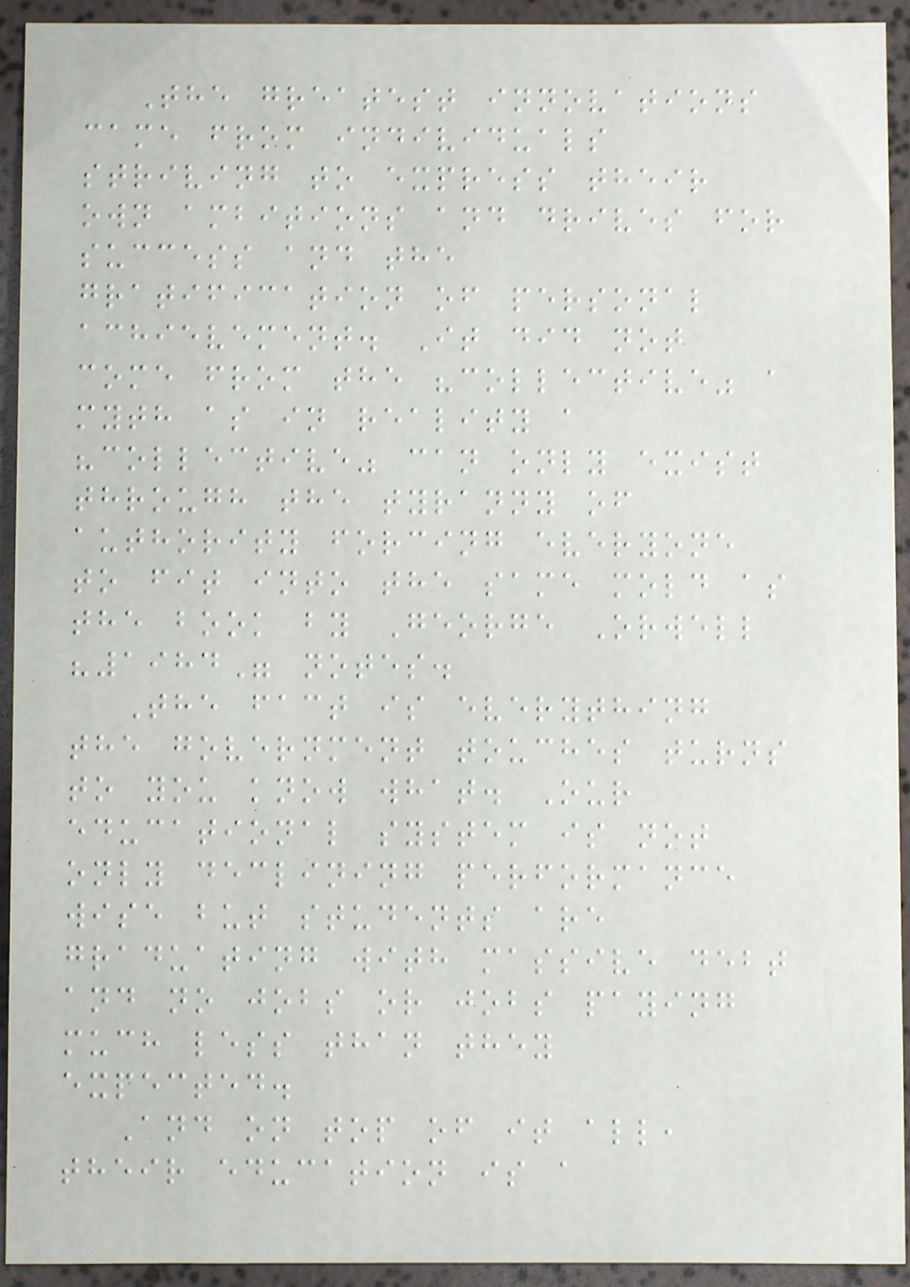The greatest innovations
came from individuals
striving to express their
own ambitions and drives for
success and the
gratification of personal
achievement. It did not
come from the "collective" a
myth as in reality a
"collective" can only exist
through the tyranny of
authority forcing everyone
to fit into the same mold as
the book by George Orwell
"1984" notes.
The fact is everything
the government touches turns
to you know what. Our
educational system is not
only declining performance
wise but students are
graduating with massive debt
and no jobs or jobs paying
much less than they
expected.
And on top of it all,
their education is a
